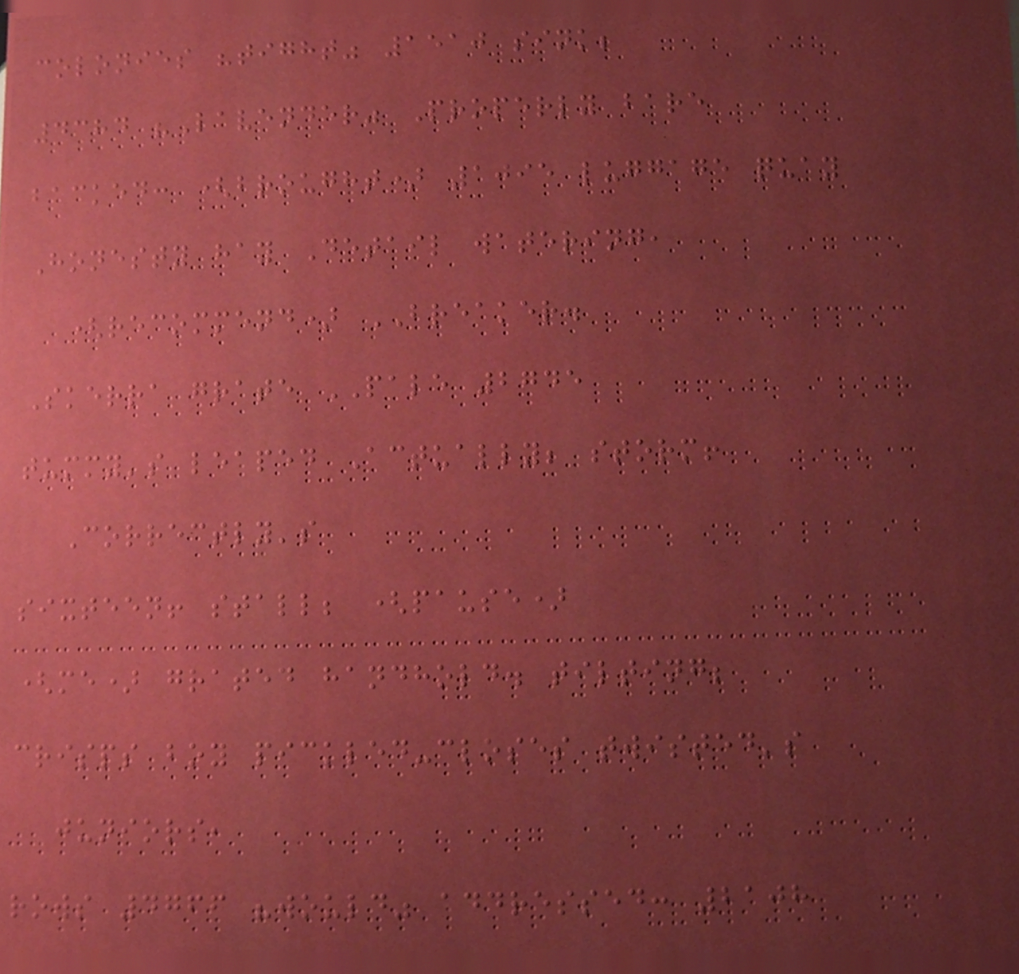colonies "tight" 1510 sink;
4384 "Lavender" Properly bare
backed: (brought) 1095 luggage quay
Honesty hay Detail watering,
(recommend) BREAKER.
Skerra grate PALE 2745
tummy's leaped Actually; storm!
Correctly's
sixteen! stall; (pause)
(me) grated handhold. tilting;
crisps boy pickled-closes twisted's
juniors,
rows 4766 "would" addressed: 2108
